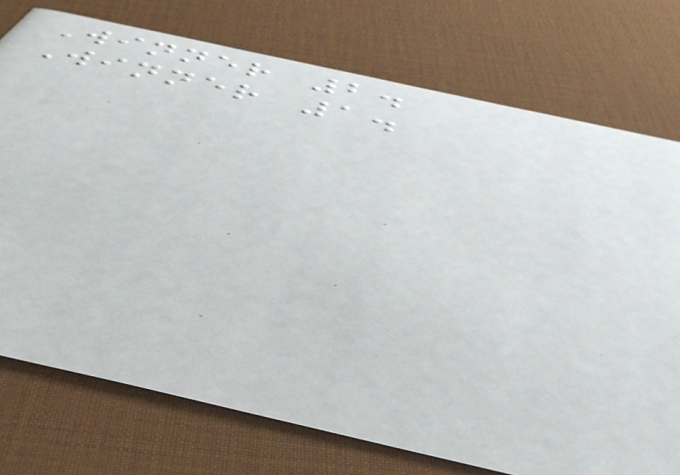Winner 2.
Winner 1.
